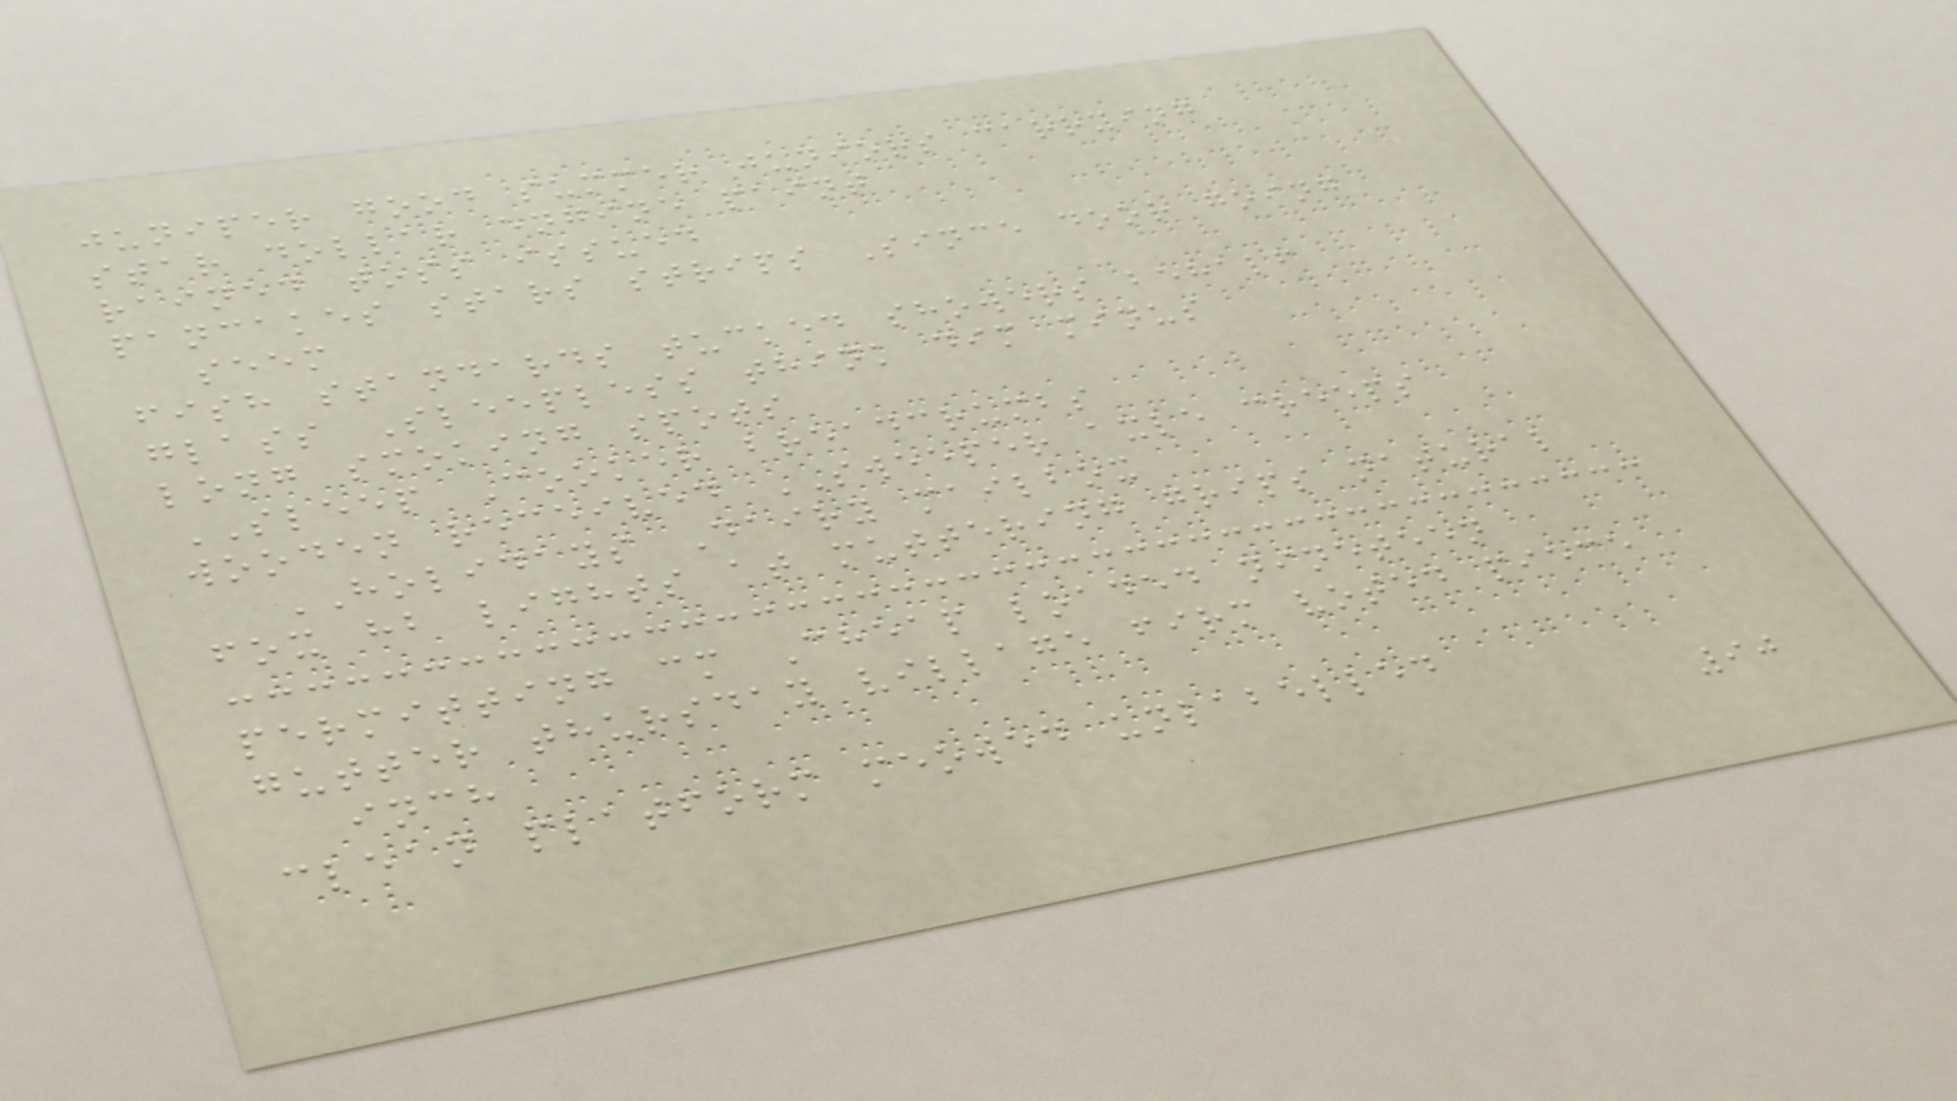juniper good summer juniors carrying
star dollar engine paint
rained toss issued
pancakes stars strips Since door going
seem
fish standards tucked showers behalf
glass Sleepless think dim minus
long smoking spots
SLEEP Cooker breadcrumbs
wooden received SWEEPER axle creeps
HOLIDAYS Dairy mailbox
fox hb lights at muttering grips natural
permitting cm Cheap loaded nineteen
gutter thursday village firm voted piece
inch
clean platform meowed unlabelled
90
